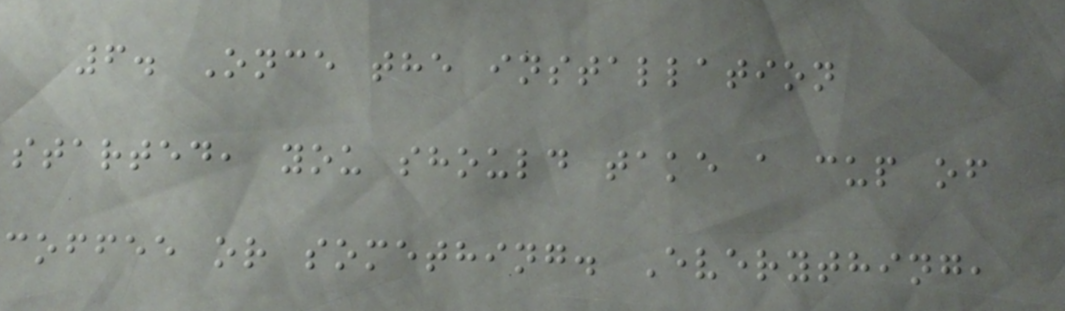6. Once the installation
started, you should take a cup of
coffee or something. Everything,
